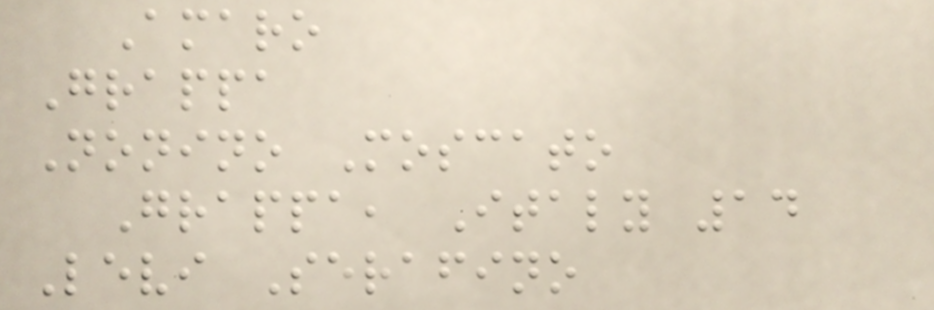Amaro
Grappa
Nonino Moscato
Grappa, Italy 14
Levi Serafino
